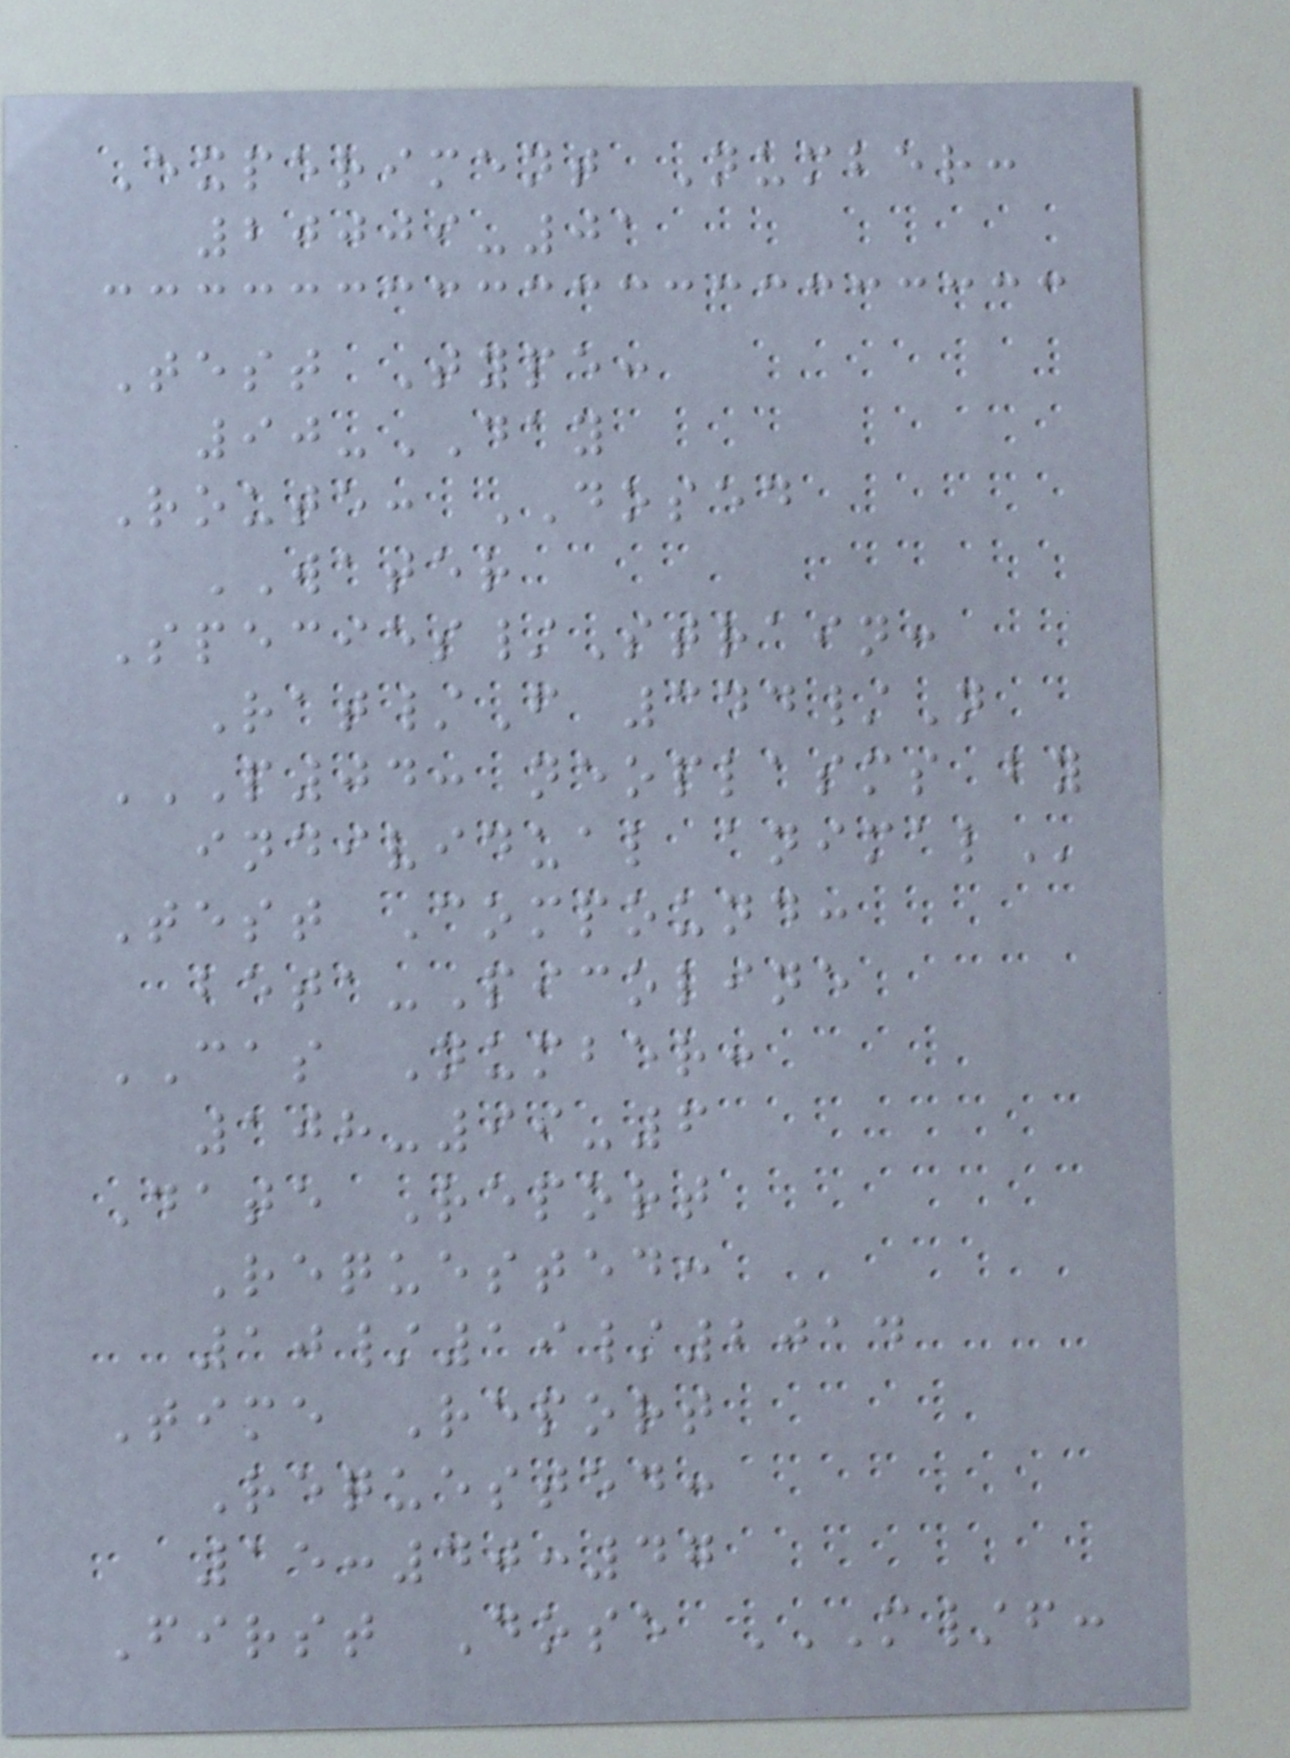Experiment Number:
20009-01
Test Type:
90-DAY
Route: DOSED
WATER
Species/Strain:
Rat/F 344/N
P04: NEOPLASMS BY
INDIVIDUAL ANIMAL
Test Compound:
beta-Picoline
CAS Number:
108-99-6
Date Report
Requested:
10/19/2014
Time Report
Requested:
15:40:47
First Dose M/F:
